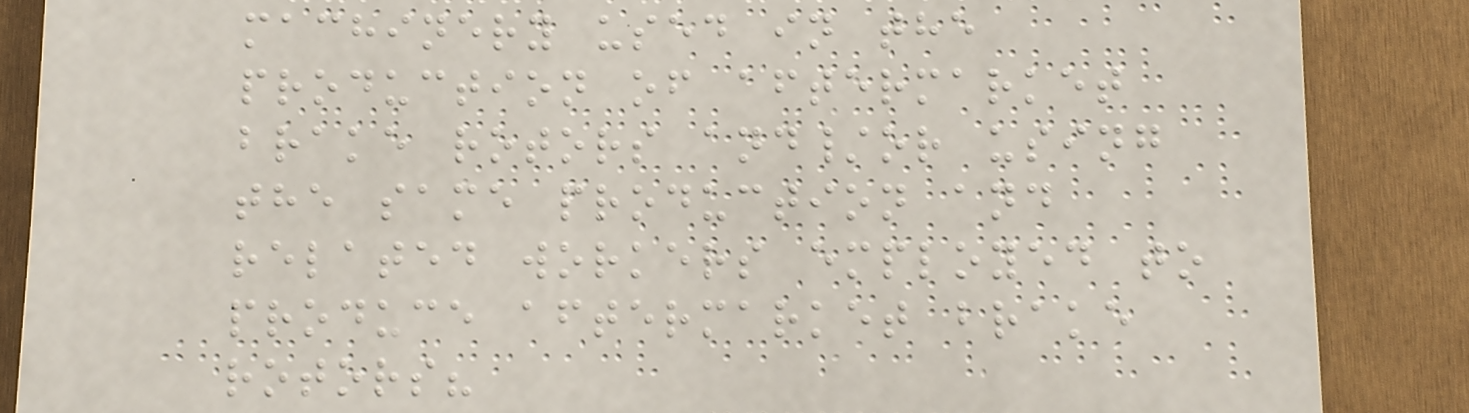machinery used in the
production of aftermarket
brake rotors and/or using
the same production and
related workers employed to
produce aftermarket brake
rotors?
